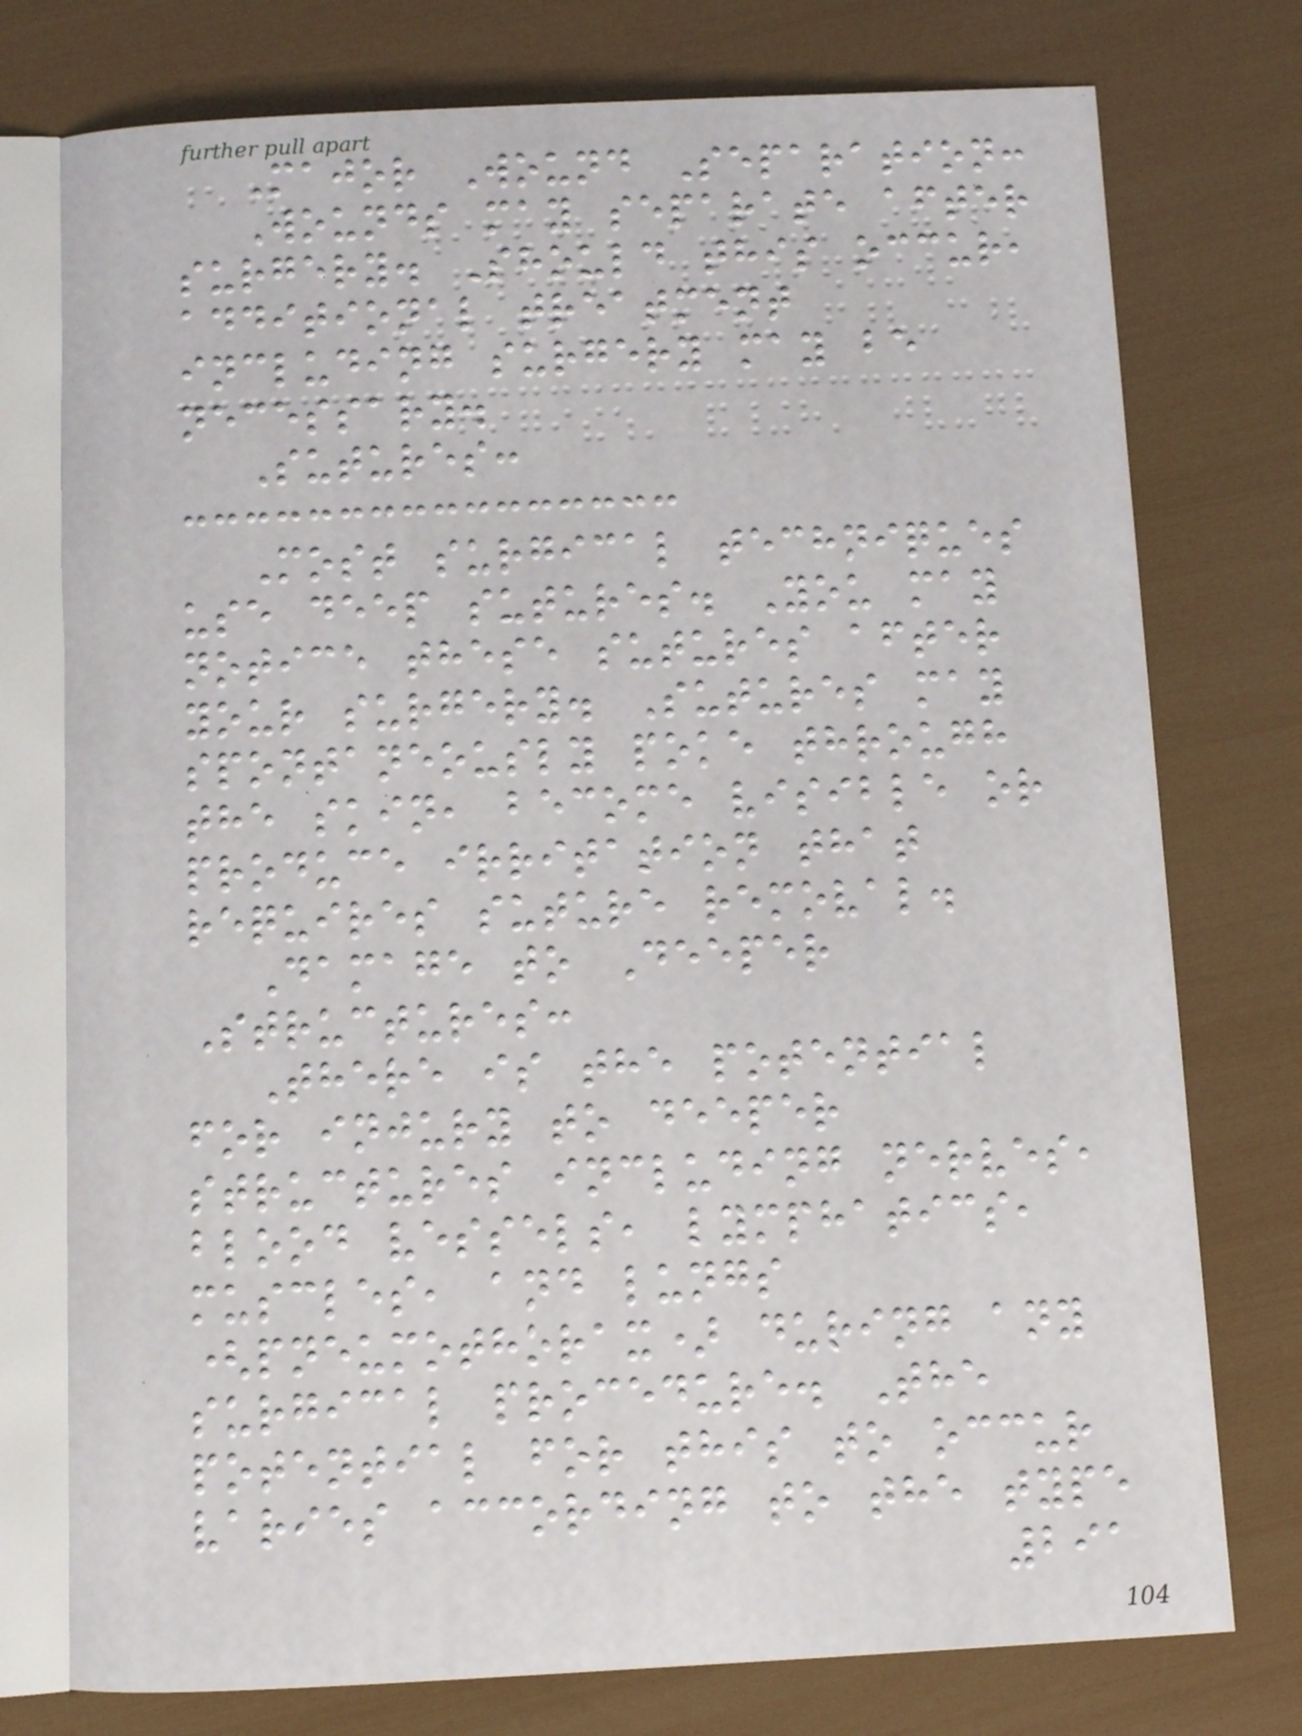Major Wound Separation:
Wounds may separate after
surgery. Should this occur,
additional treatment
including surgery may be
necessary.
Sutures:
Most surgical techniques
use deep sutures. You may
notice these sutures after
your surgery. Sutures may
spontaneously poke through
the skin, become visible or
produce irritation that
requires suture removal.
Damage to Deeper
Structures:
There is the potential
for injury to deeper
structures including nerves,
blood vessels, lymphatics,
muscles, and lungs
(pneumothorax) during any
surgical procedure. The
potential for this to occur
varies according to the type
291
